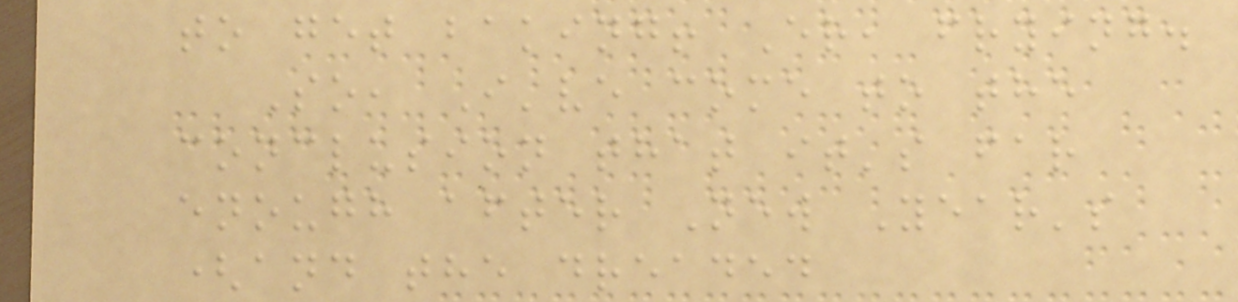to get baking! Er, frying.
So, I've come to the
conclusion that it's far
enough after New Year's
(and the dreaded
